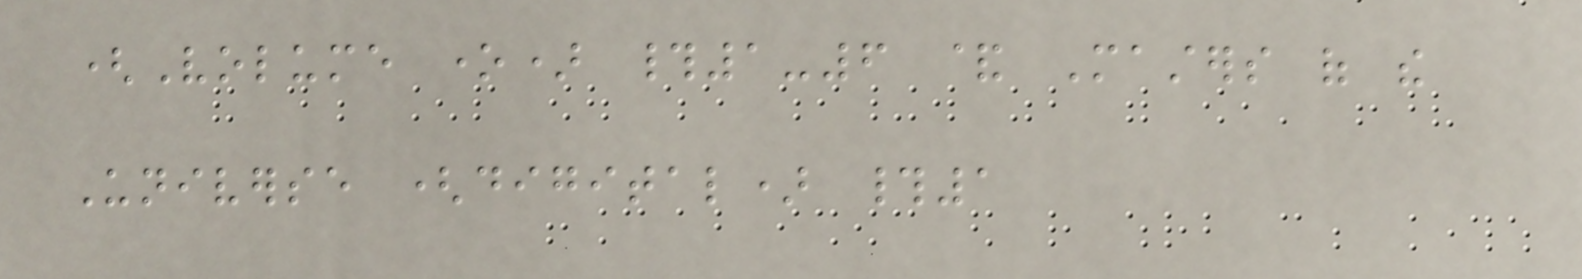(Volume one) #1-6 & Masters of the
Universe (digital) #1
